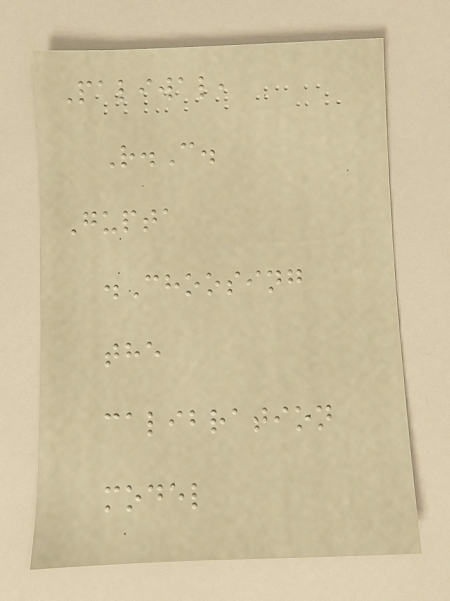Paliwal,
R.C.
Gupta
.Choosing
the
calibration
model
